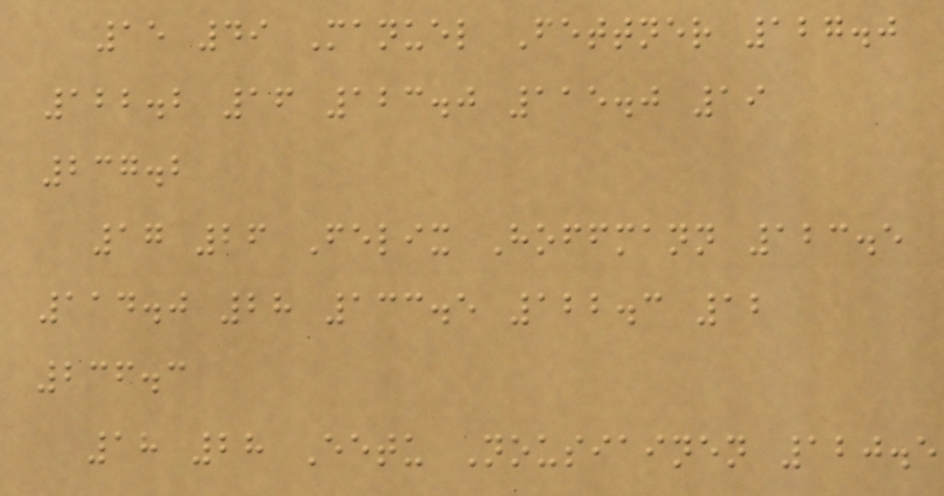15 49 Manuel Fettner 127.0
122.2 16 123.0 115.0 19
237.2
17 26 Felix Hoffmann 123.5
114.0 28 133.5 122.3 12
236.3
18 28 Eetu Nousiainen 120.5
